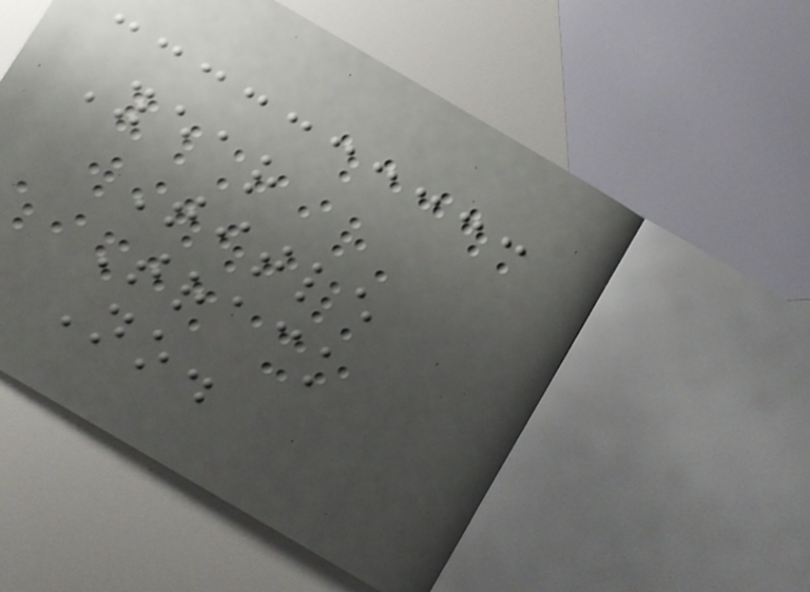Year
Title
Track
No.
